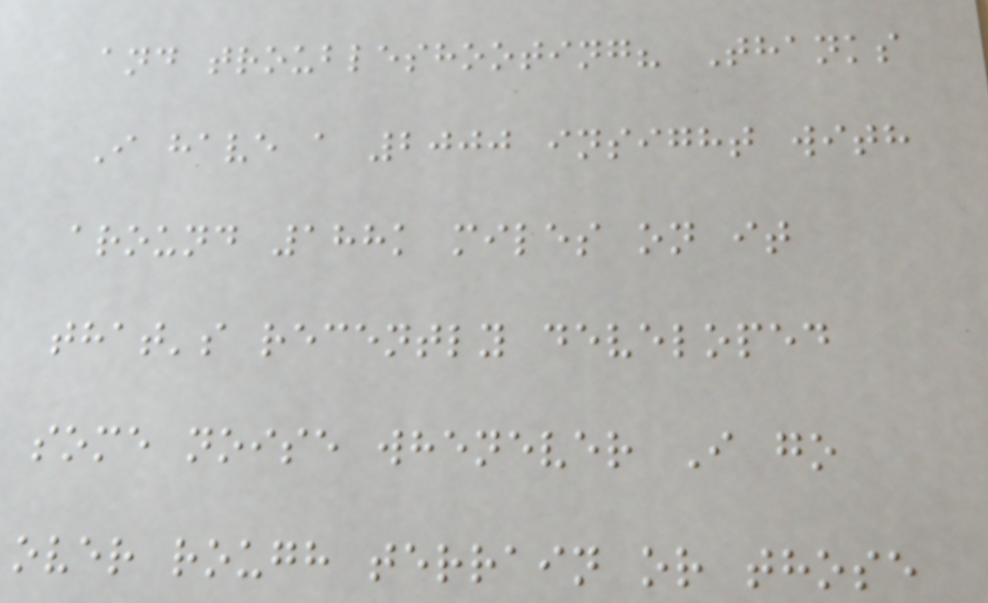and troubleshooting? Thanks
I have a 2000 insight with
around 188k miles on it
that's recently developed
some noise whenever I go
over rough terrain or those
